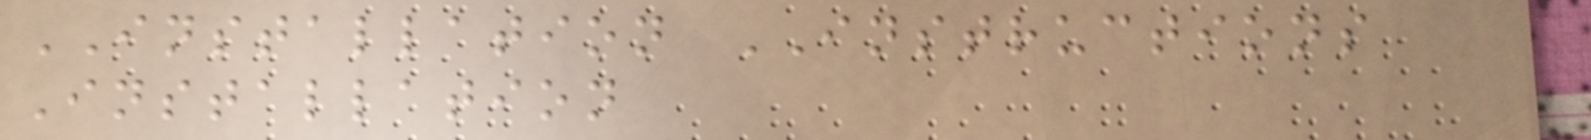INSTALLATION INSTRUCTIONS
Installation
